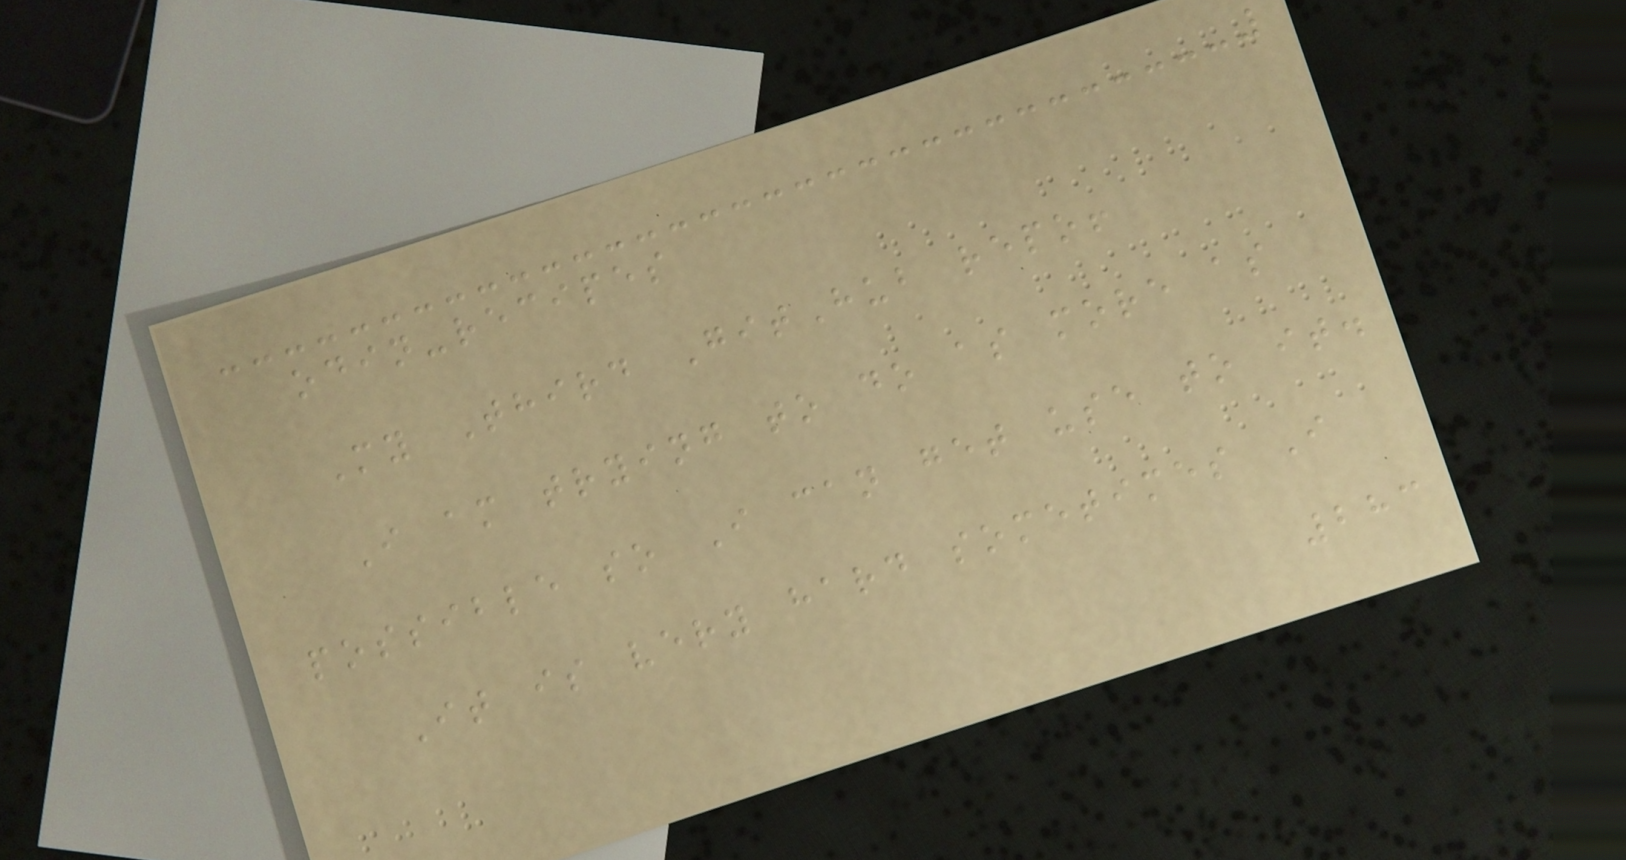odin-recipes
My Third GitHub repo!
I am trying to do as more as
possible so I can get use to it.
It is very hard sometimes I
283
